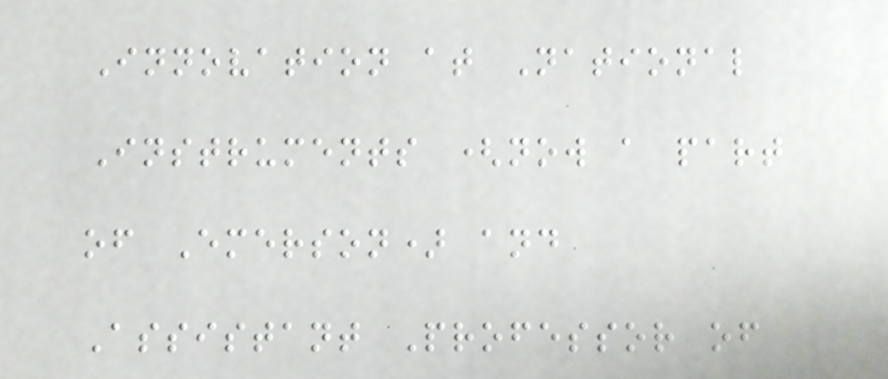Innovation at National
Instruments (now a part
of Emerson) and
Assistant Professor of
